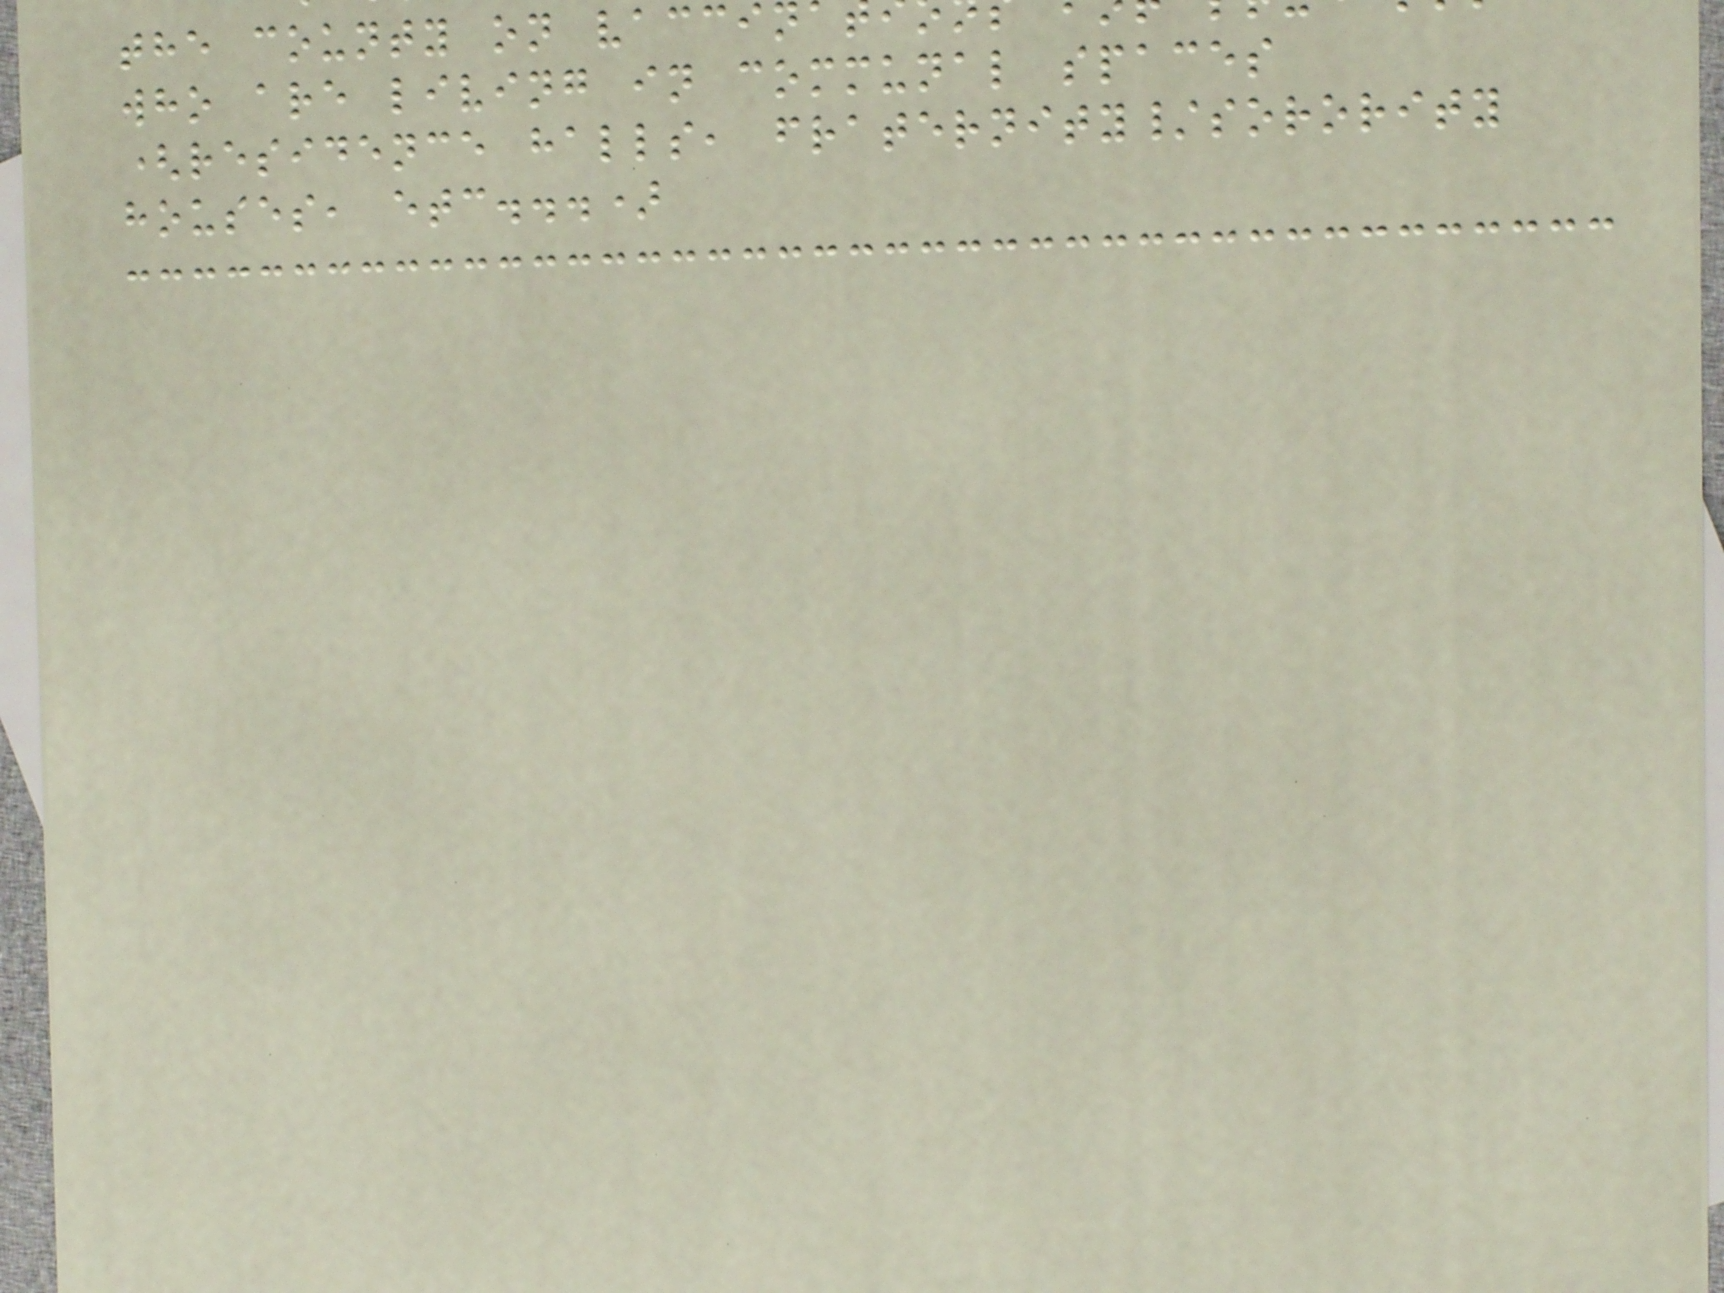the county on vaccin
who are living in communal spaces
(residence halls, fraternity/sorority
houses, etc...)
